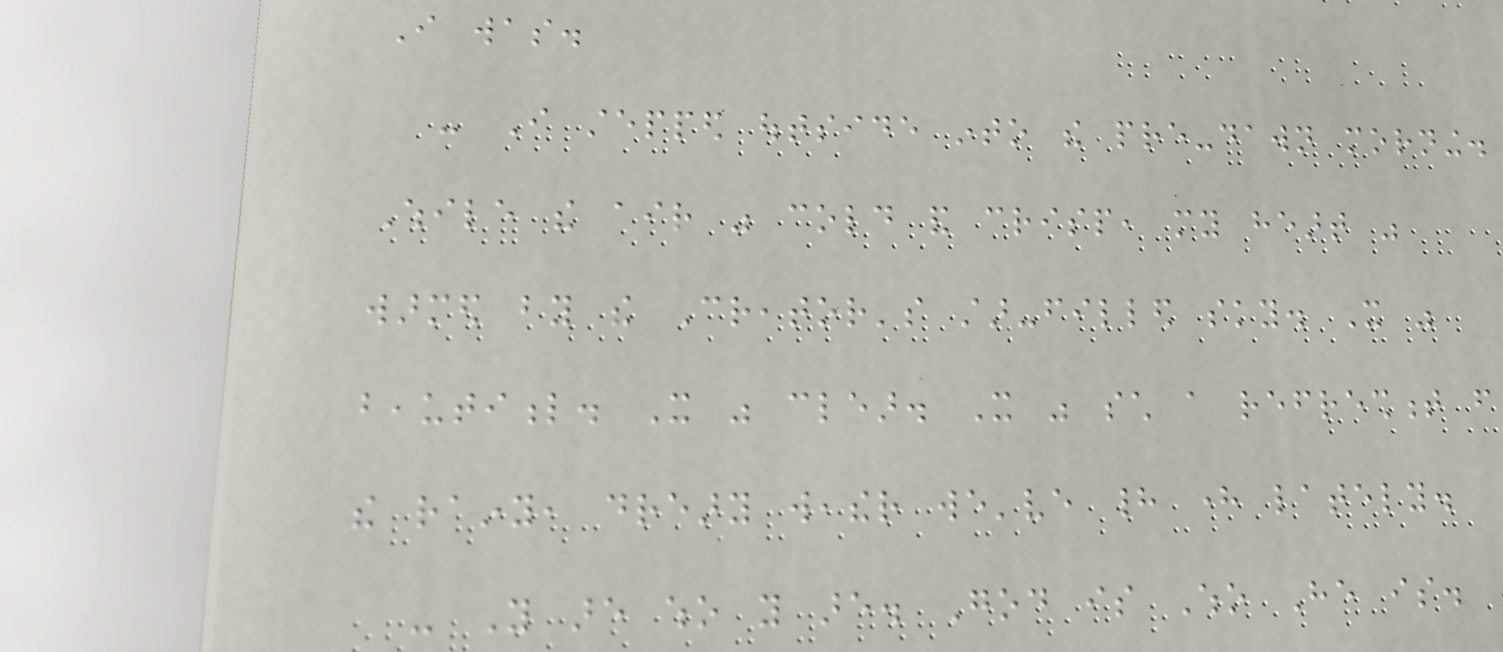I was.
- I stepped outside into the pre-dawn morning.
While the air was cold and crisp, my heart was
warmed by the Creator's star-filled sky. It was
beautiful. It was clear. It was such a refreshment from
the rainy, dreary weather we've had here lately.
- You are who you are. God is Who He is.
